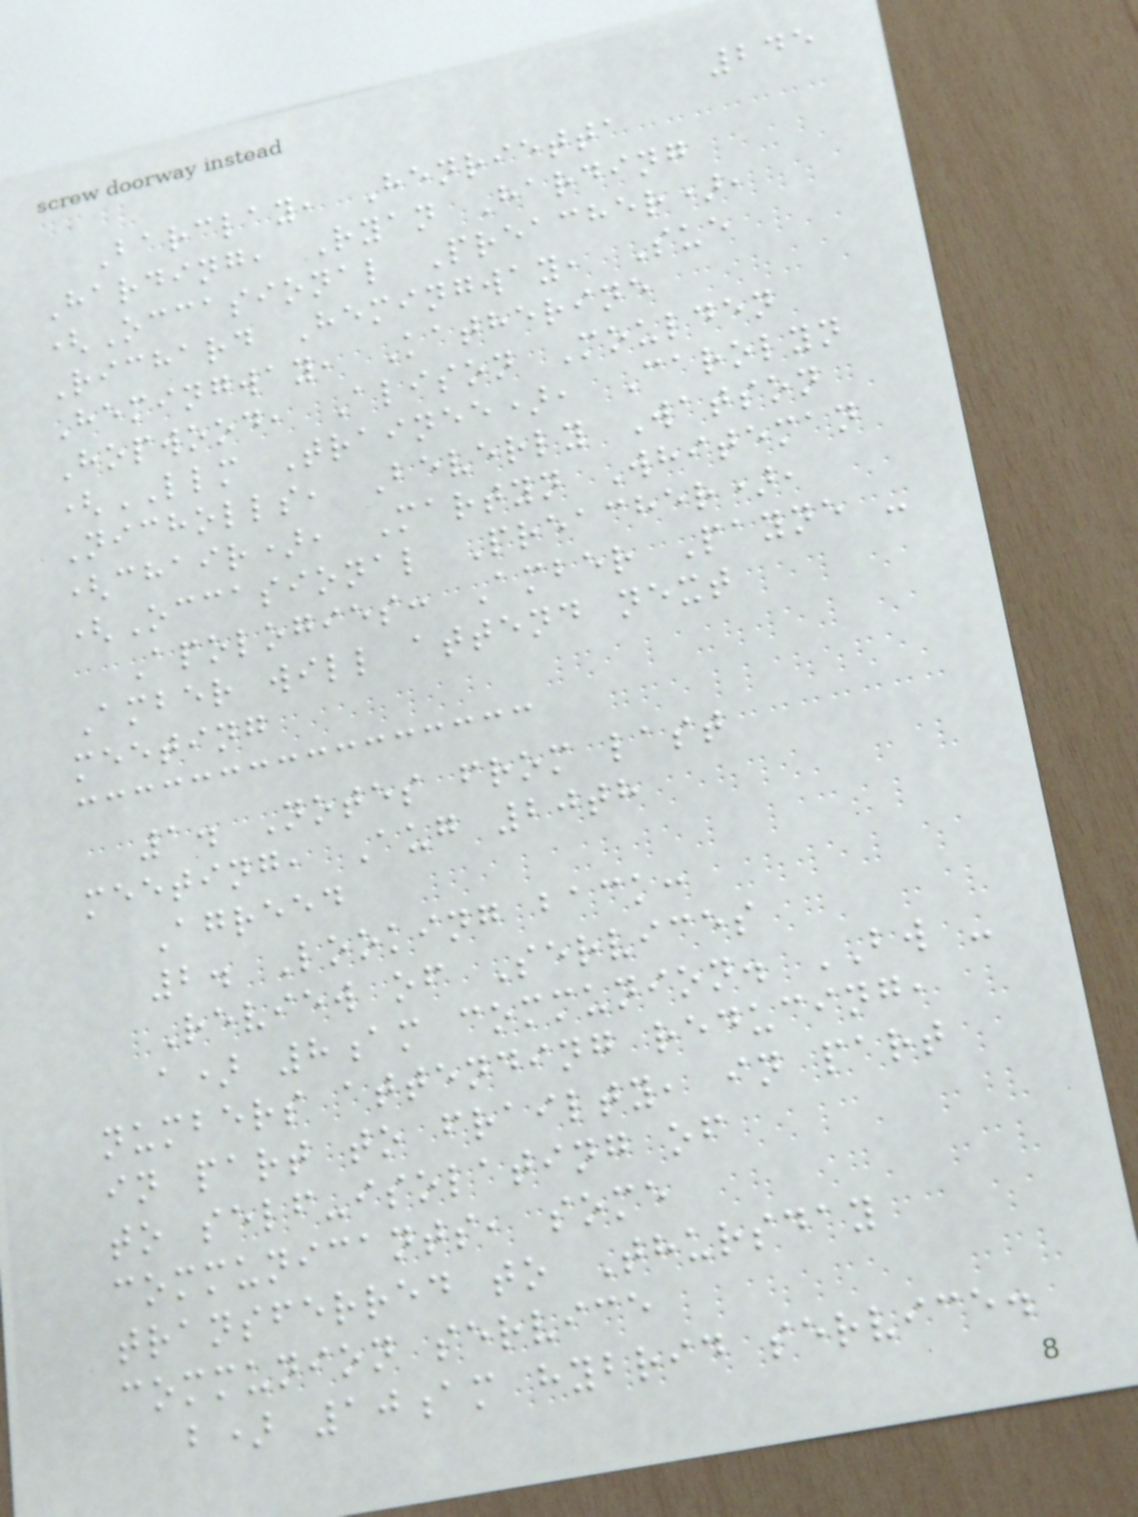245
Barclay, Henrietta
Harding, Ryan Harding
(Occasional Preacher),
Richard Hemingway, Sue
Hemingway, Katherine
Hopwood, Alison Moulden
(LLM Trainee), Carolyn
Nicholls, Beverly Watson
(chair), Martyn Whiteman
(Occasional Preacher),
Apologies: Amber Payne -
Amber will attend next
meeting
1. Notes from last
meeting, Aug 20th
Agreed
2. Looking back:
Review of Services
a) 8am communion. BW -
numbers attending reducing,
in part to frailty, in part
to self-isolating of
communicants, some
transferred to Thursday
communion service
b) 10am hybrid service.
